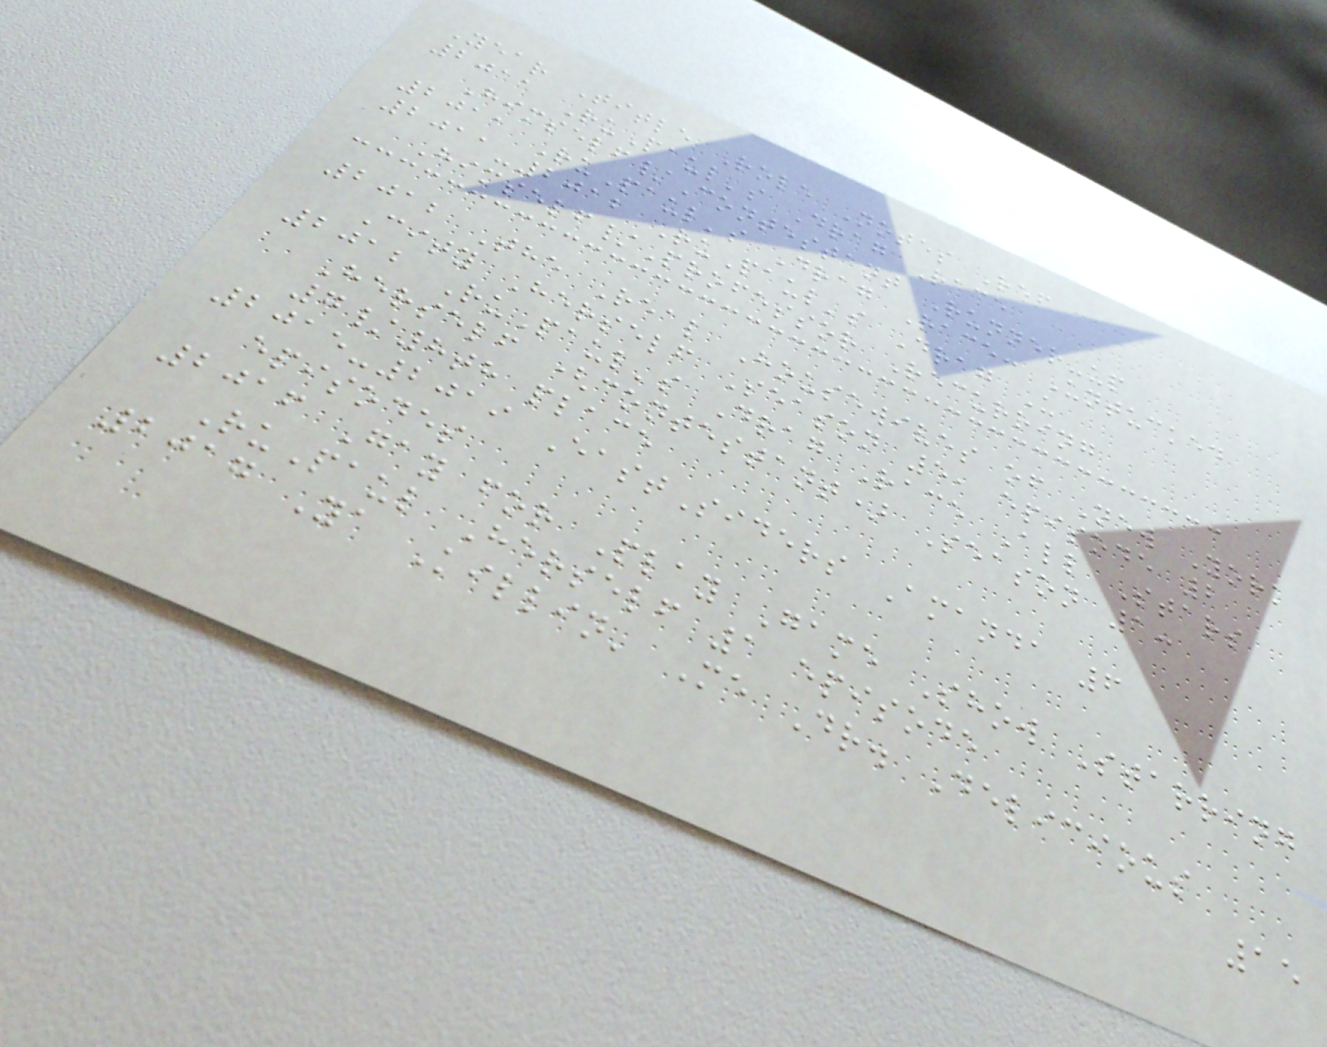Year Title Role Notes Ref
2011 RuPaul's Drag Race
Himself/Contestant Runner-up
2011 RuPaul's Drag Race: Untucked
2011-2012 RuPaul's Drag U
Himself/Professor Recurring
2012 The Real Housewives of New York
City Herself Season 5, episode 2
2012 RuPaul's Drag Race All Stars
Herself (contestant) Season 1:
7/8th place
2015-2019 EastSiders Amanda 6
episodes
2016 Gay for Play Game Show Starring
RuPaul Herself 1 episode
2017 Ya Killin' Me Dr. Delicious
15
